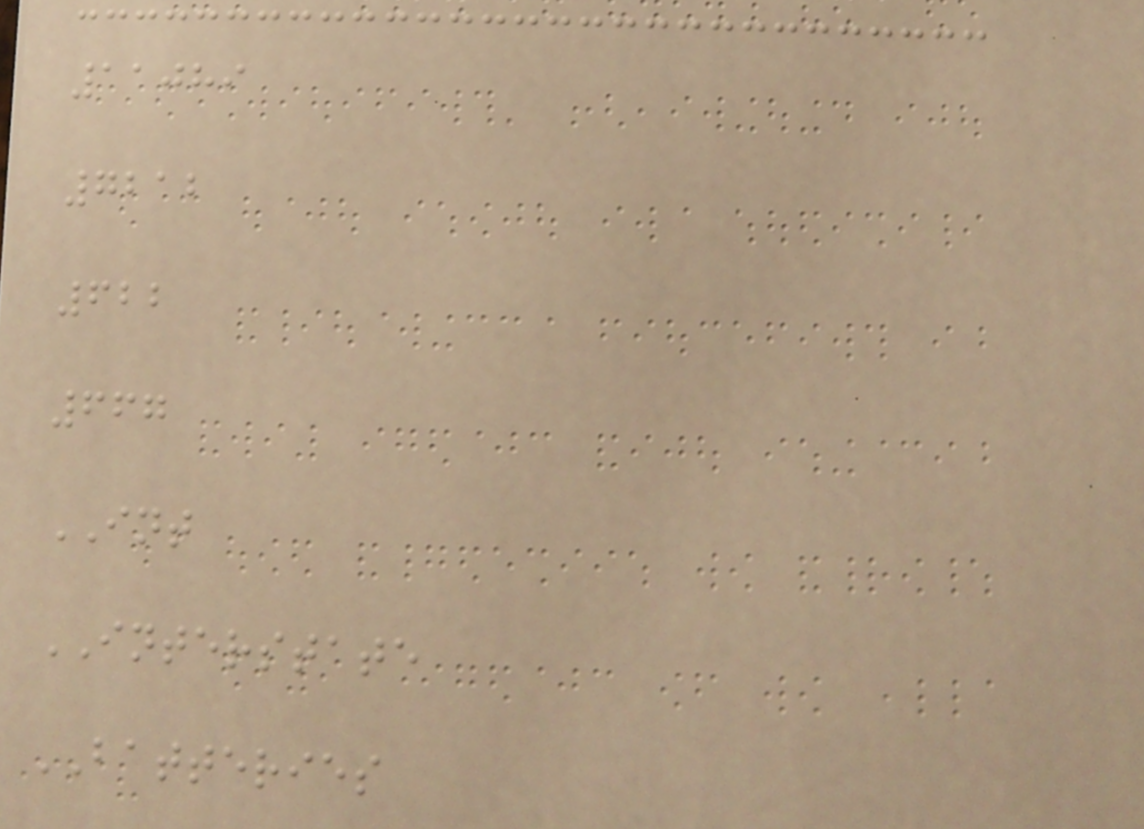11089
7212
622
667
INT
INTERSTATE
BATTERIES
